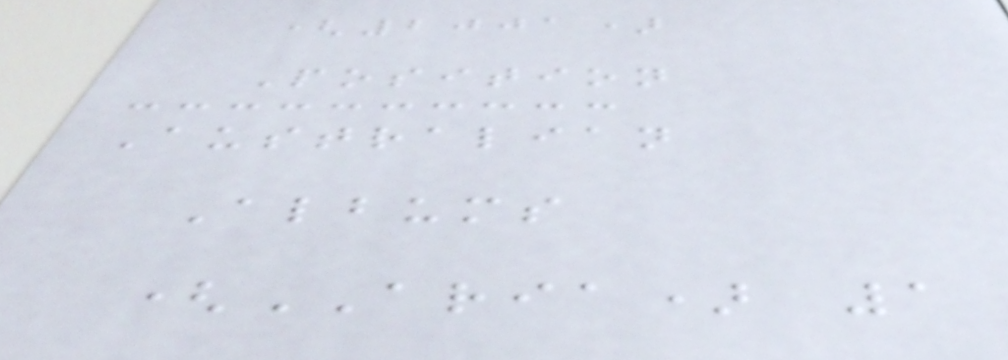(2001)
Position
Australian
Albums
(ARIA) 1
